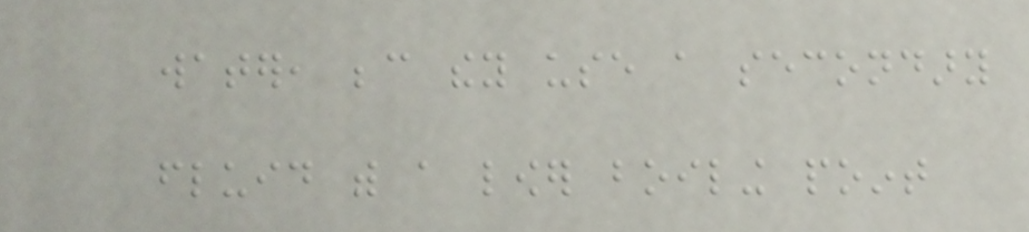water, because they use a secondary
fluid with a lower boiling point
